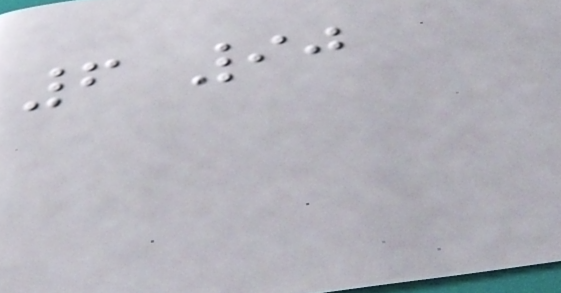6 90
